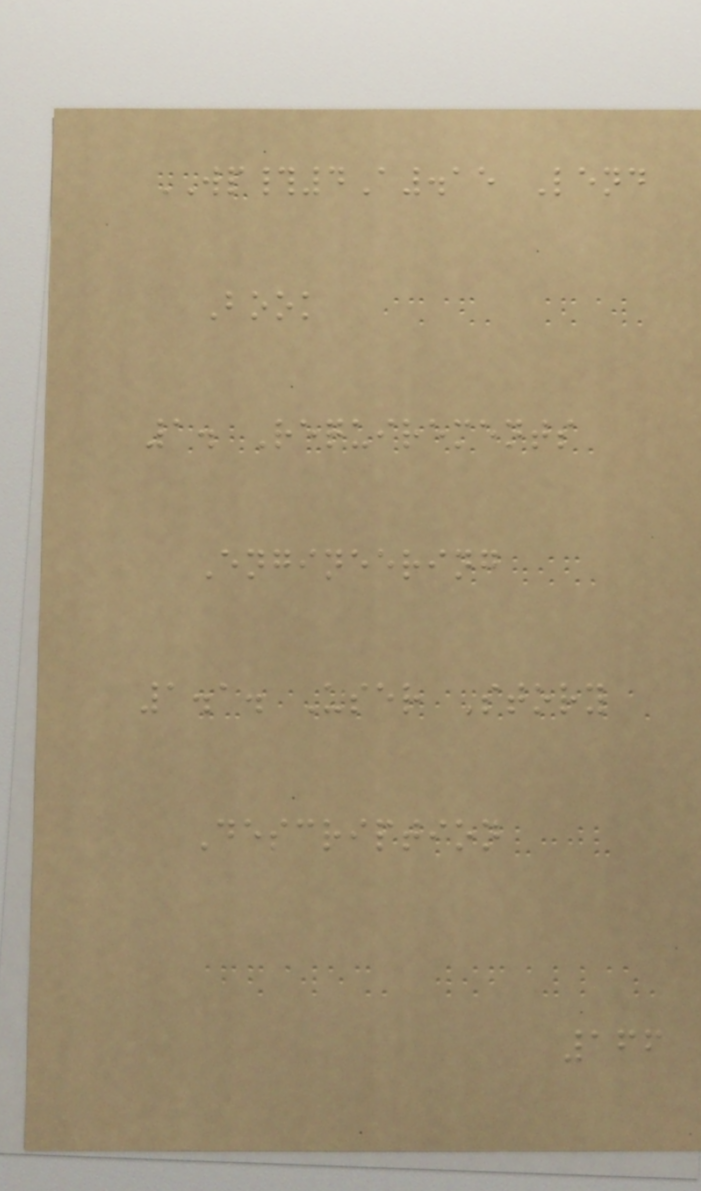WP#4A.15 Lend
Book
1. Requirements
Engineering
1.1. User Story
Description
166
